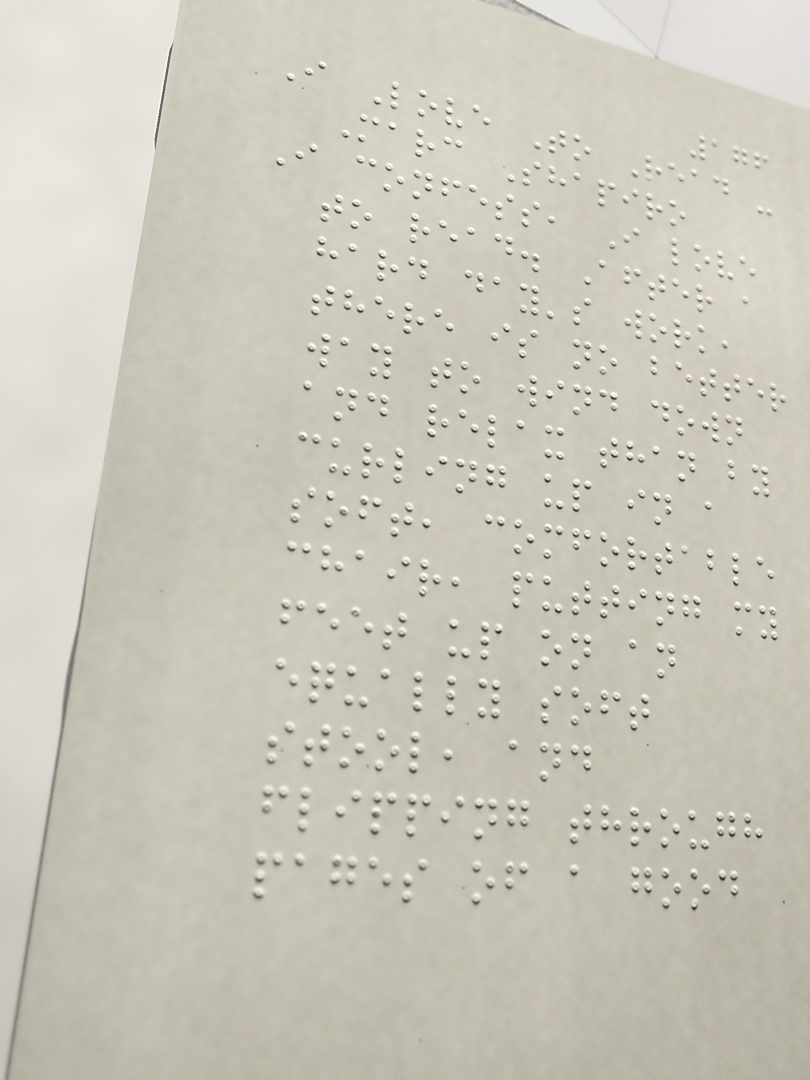176
I Love To Read -
Marc Shapiro
I confess, I love
to read. After a
hard day's work,
there is no better
way to wind down
and relax than by
curling up in a
soft, comfortable
chair, putting my
feet up on an
equally soft
stool, and
flipping through
pages of a good
